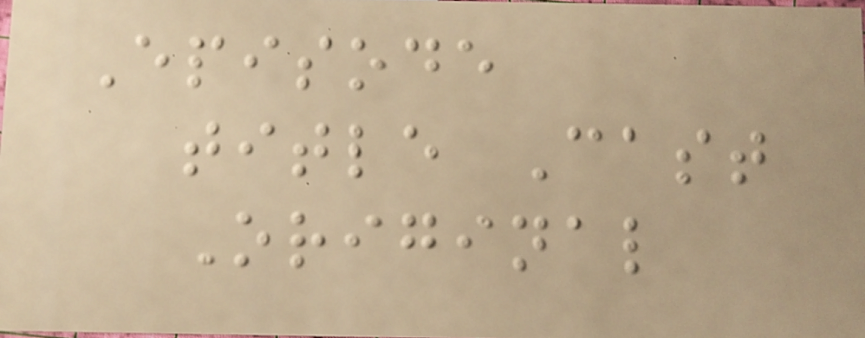Episode
title Cast
Original
